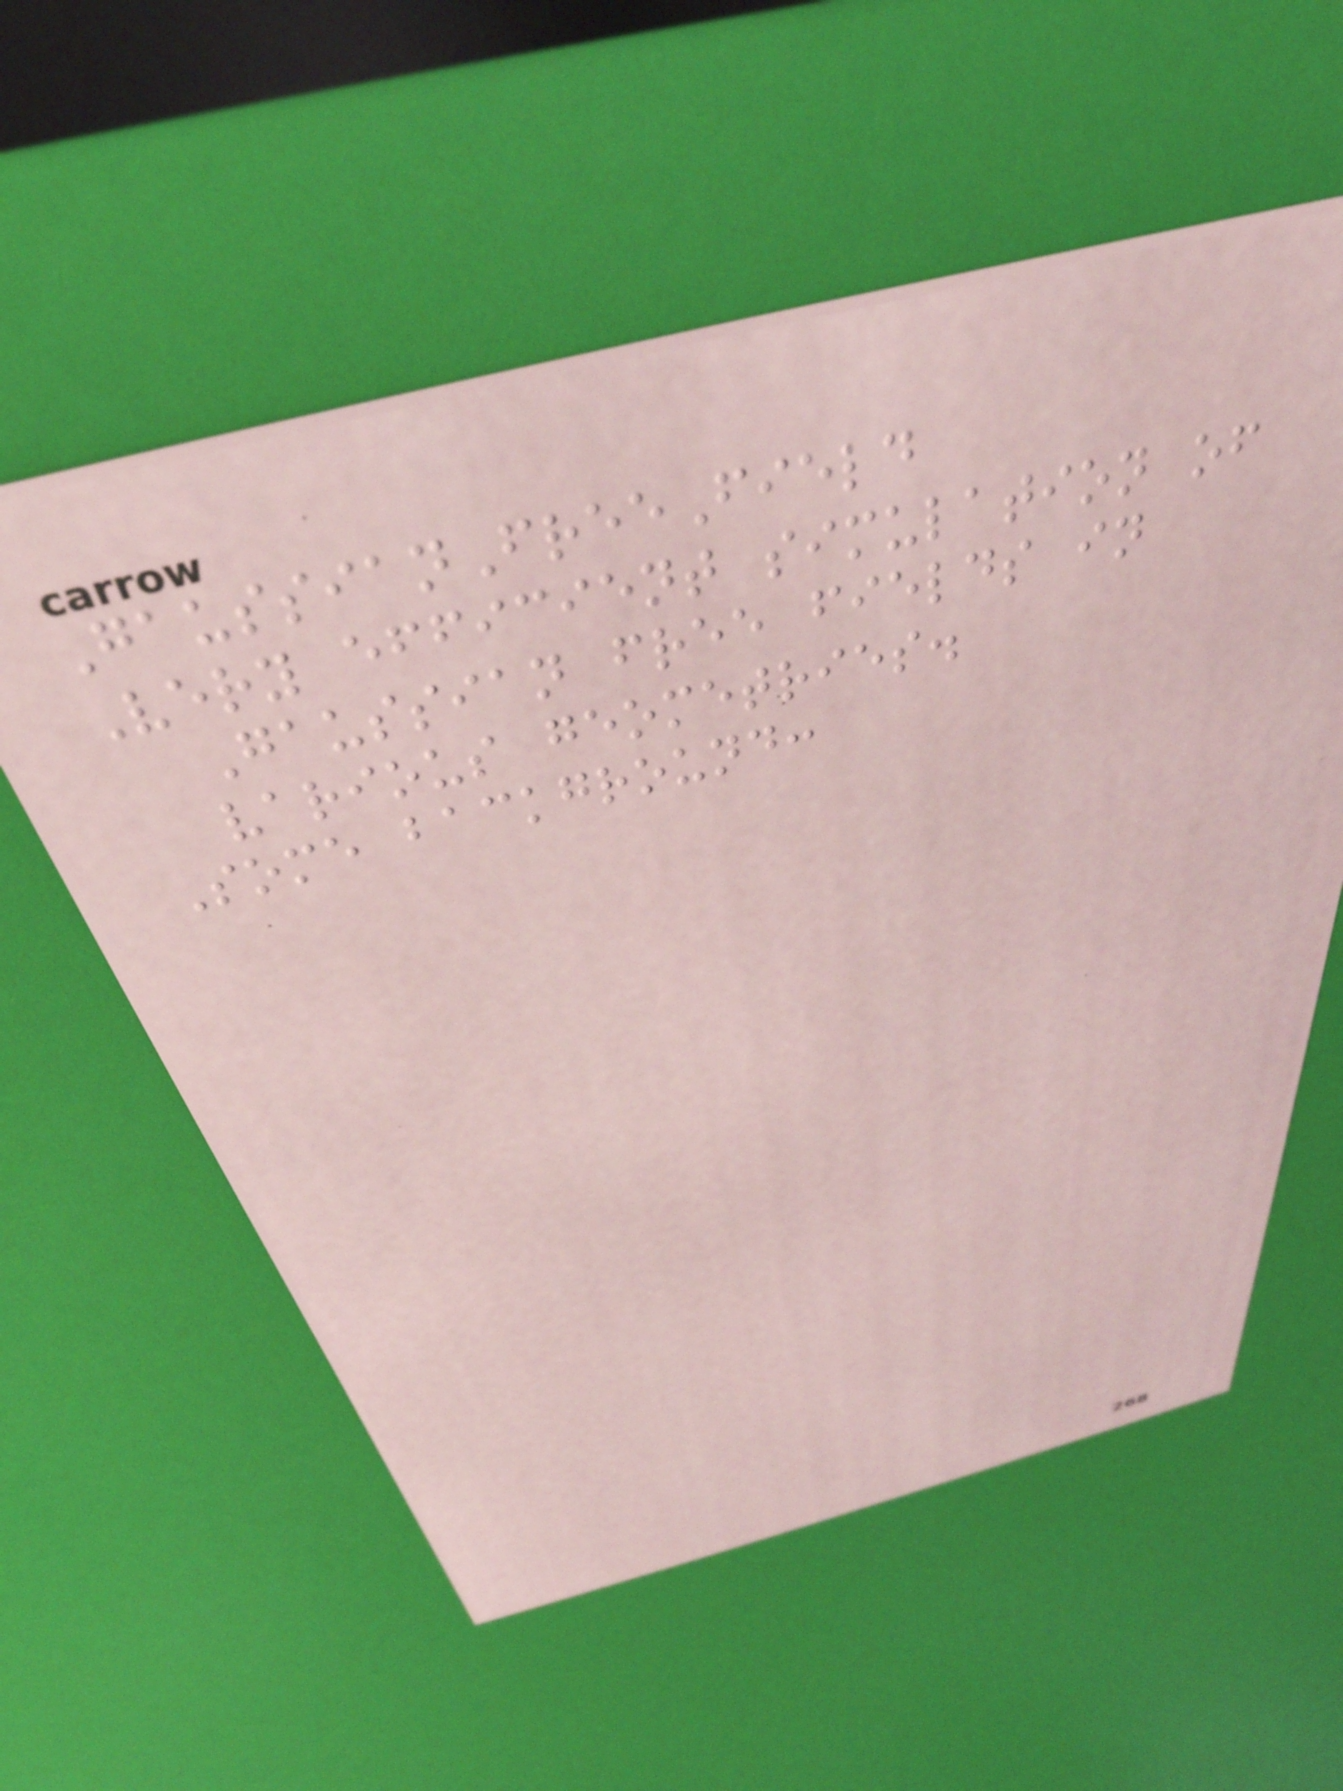GaussianFreeField
Very efficient simulation of
Gaussian free fields in
various geometries.
Some background:
